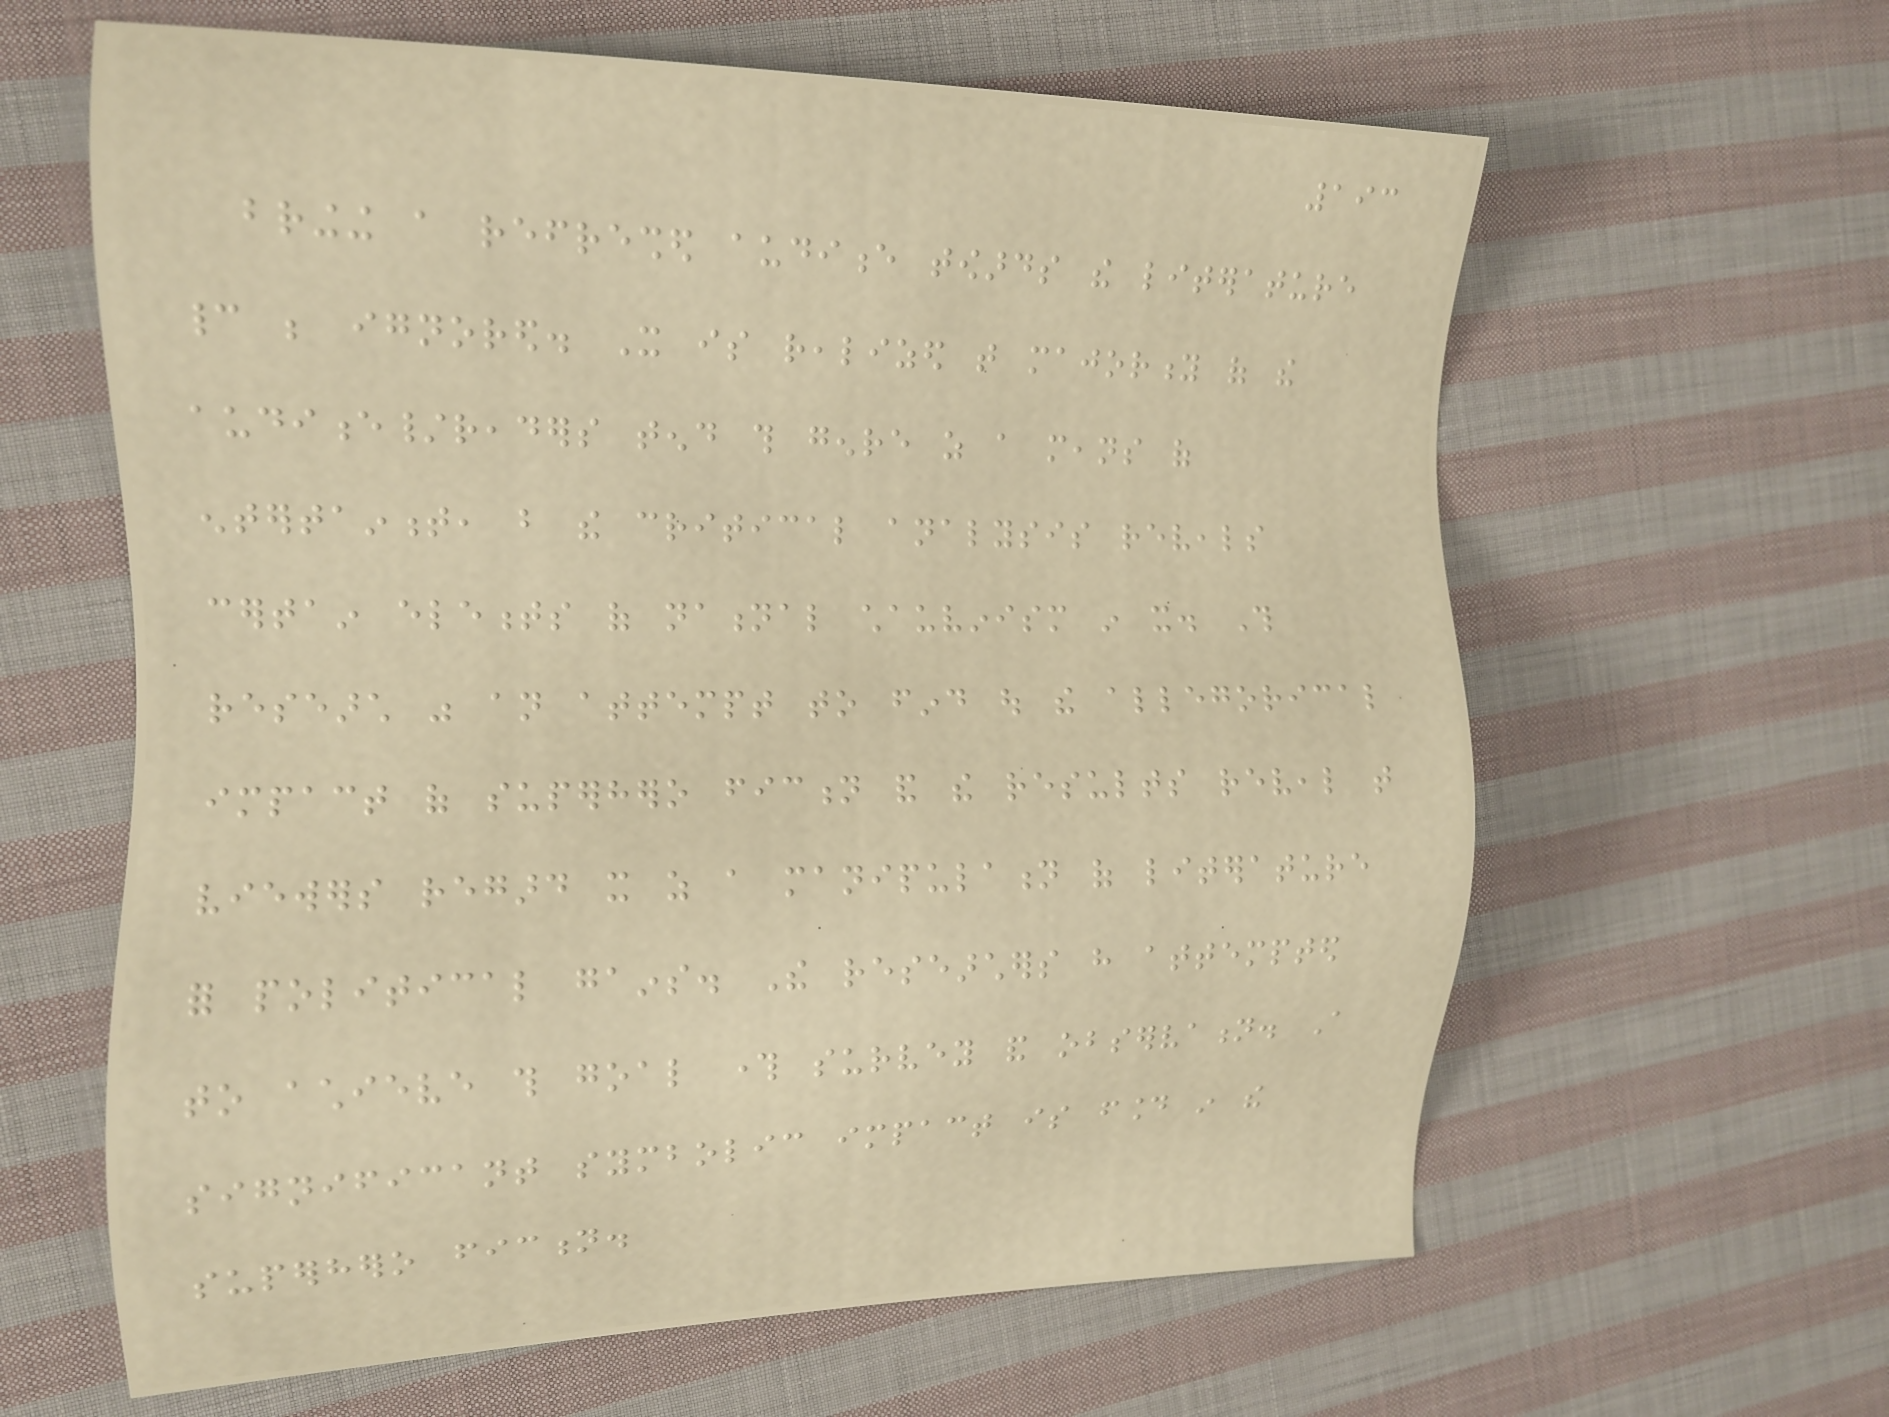193
bringing a refreshed audience towards the literature
cannot be ignored. It is realized that majority of the
audience/readers tend this genre as a means of
entertainment, but the critical analysis reveals
certain elements of national chauvinism in it. This
research was an attempt to find out the allegorical
impact of superhero fiction and the results reveal that
viewers regard it as a manipulation of literature
for political gains. The researchers have attempted
to achieve this goal through survey and observation. A
significant symbolic impact is found in the
superhero fiction.
